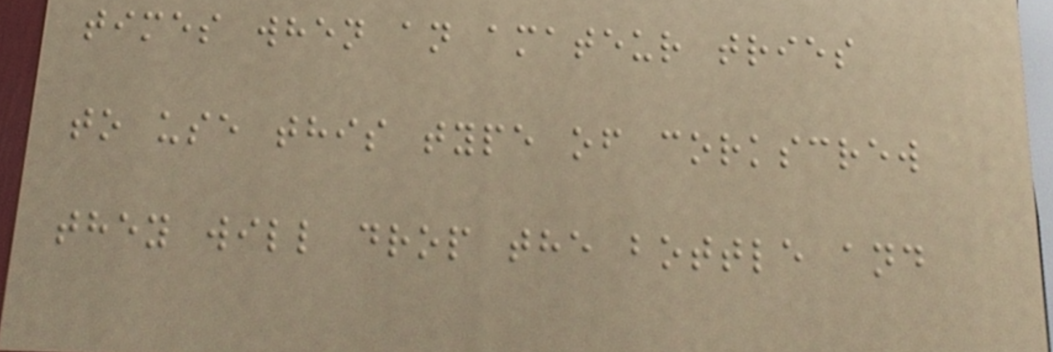times when an amateur tries
to use this type of corkscrew
they will drop the bottle and
